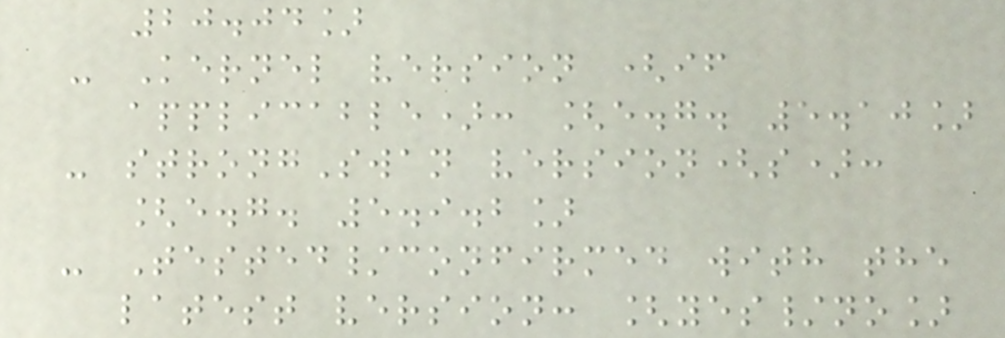20.04]
- Kernel version (if
applicable): [e.g. 5.10]
- strongSwan version(s):
[e.g. 5.9.2]
- Tested/confirmed with the
latest version: [yes/no]
